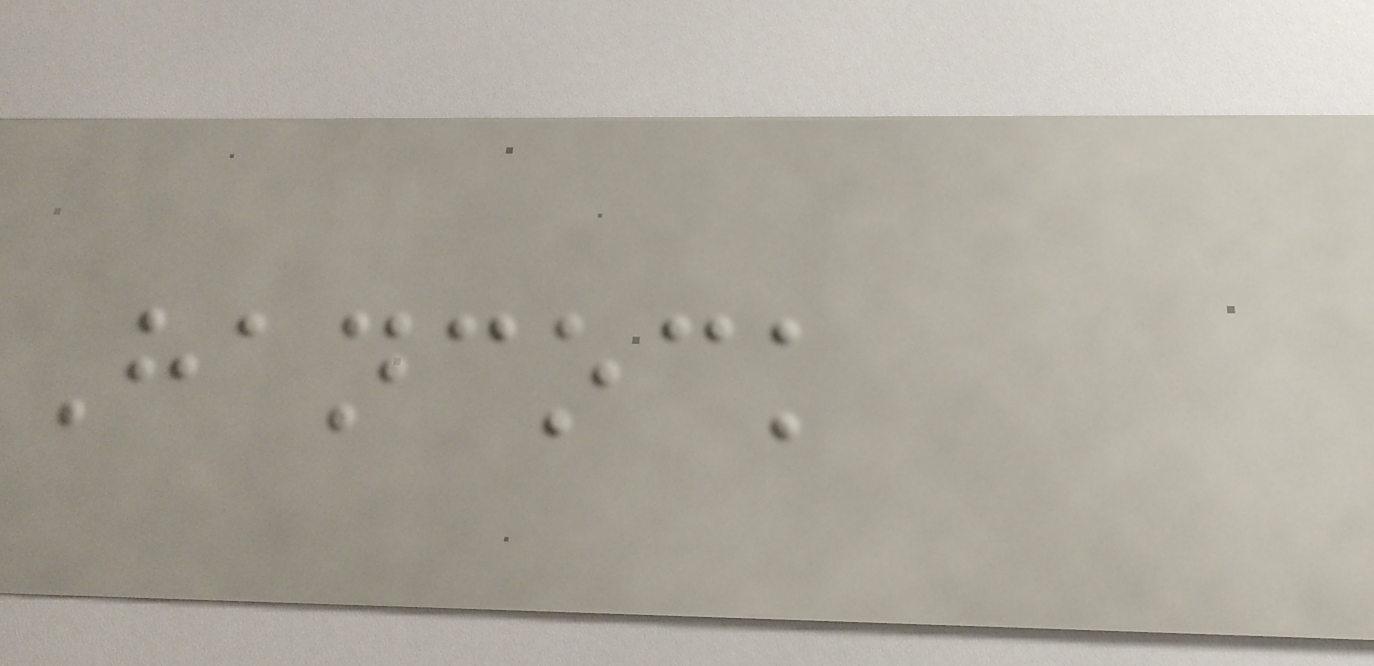Hancock
